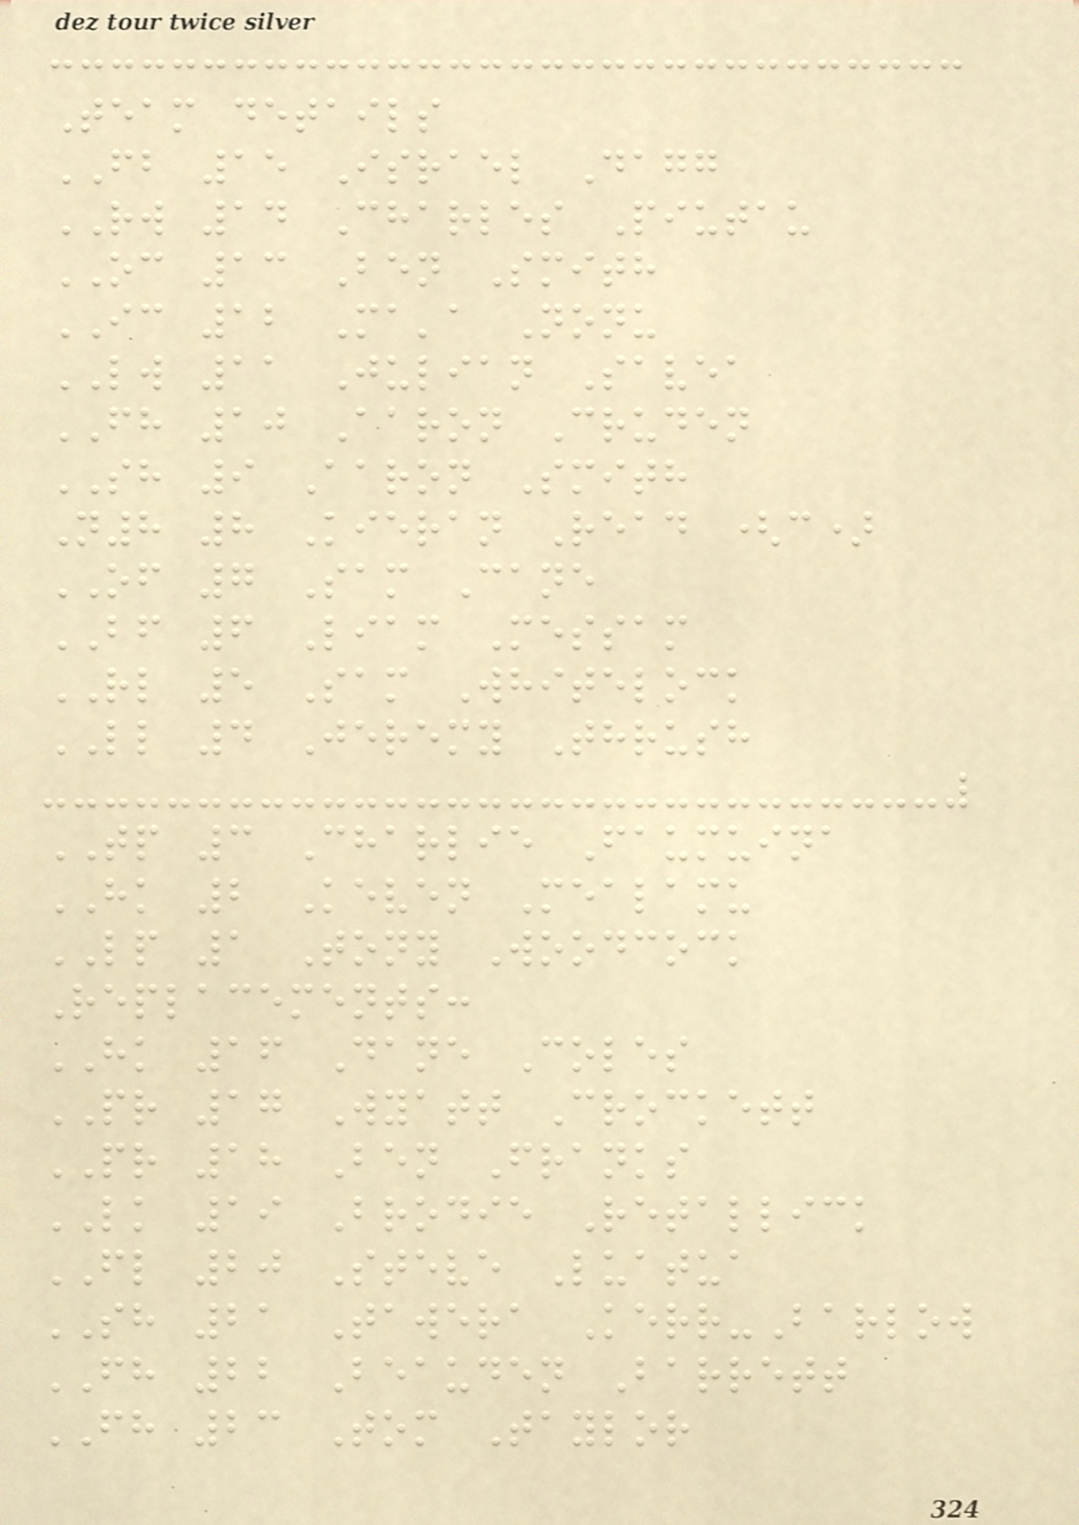Team details
FB 15 Israel Dagg
RW 14 Charles Piutau
OC 13 Ben Smith
IC 12 Ma'a Nonu
LW 11 Julian Savea
FH 10 Aaron Cruden
SH 9 Aaron Smith
N8 8 Kieran Read (c)
OF 7 Sam Cane
BF 6 Liam Messam
RL 5 Sam Whitelock
LL 4 Jeremy Thrush
TP 3 Charlie Faumuina
HK 2 Keven Mealamu
LP 1 Tony Woodcock
Replacements:
HK 16 Dane Coles
PR 17 Wyatt Crockett
PR 18 Ben Franks
LK 19 Brodie Retallick
FL 20 Steve Luatua
SH 21 Tawera Kerr-Barlow
FH 22 Beauden Barrett
FH 23 Tom Taylor
